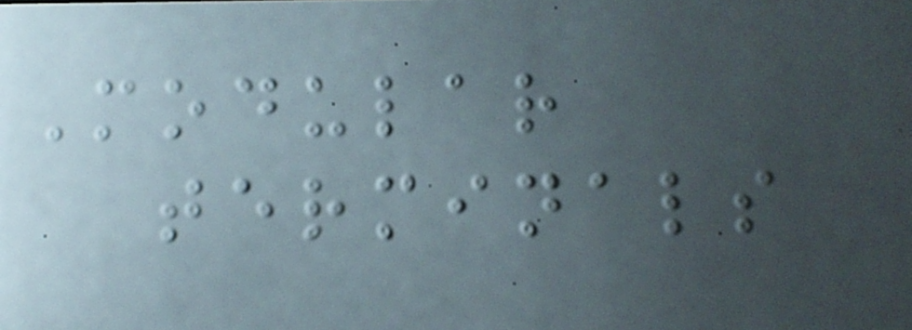Modular
terminals
